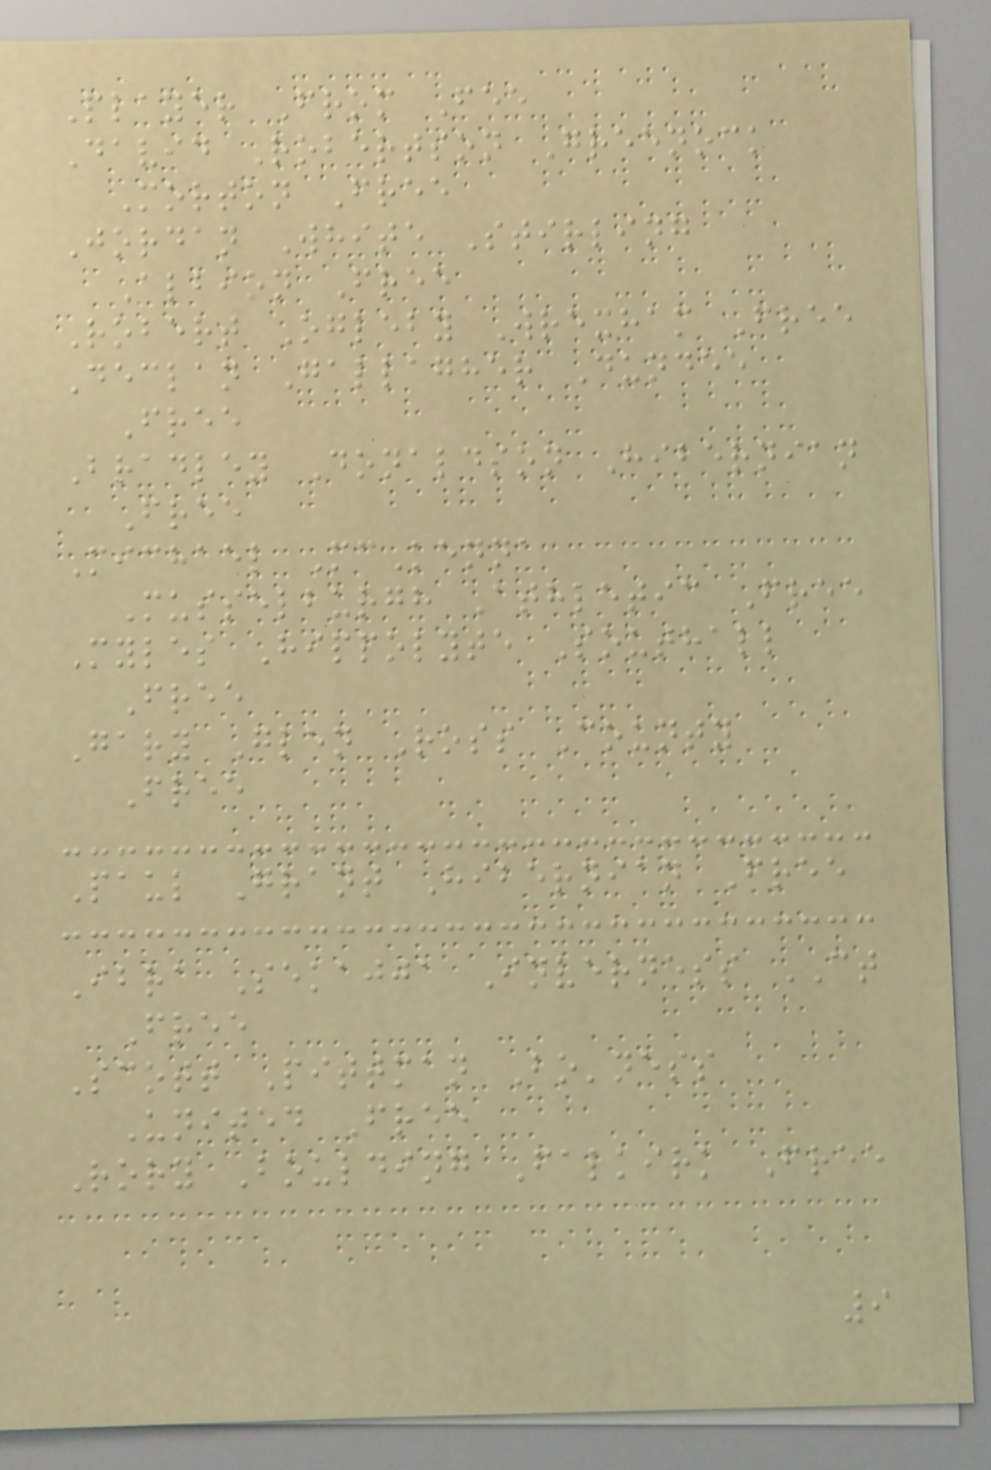Player From Fee
David Robertson Greenock
Morton Free
Jordan White Stirling
Albion Free
Robert Ogleby Wrexham Free
Declan Gallagher Dundee
Free
Bradley Donaldson Hibernian
Free
Michael McKenna
Musselburgh Athletic Free
Myles Hippolyte Southall
Free
Gary Glen Ross County
Free
Paul Grant Hibernian Free
Ibra Sekajja Inverness CT
Free
Scott Pittman Bo'ness
United Free
Rory Boulding Falkirk Free
9
